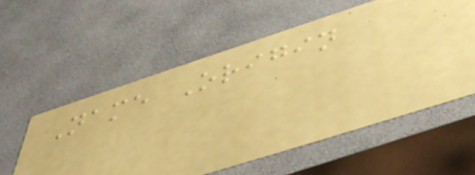Name Origin
